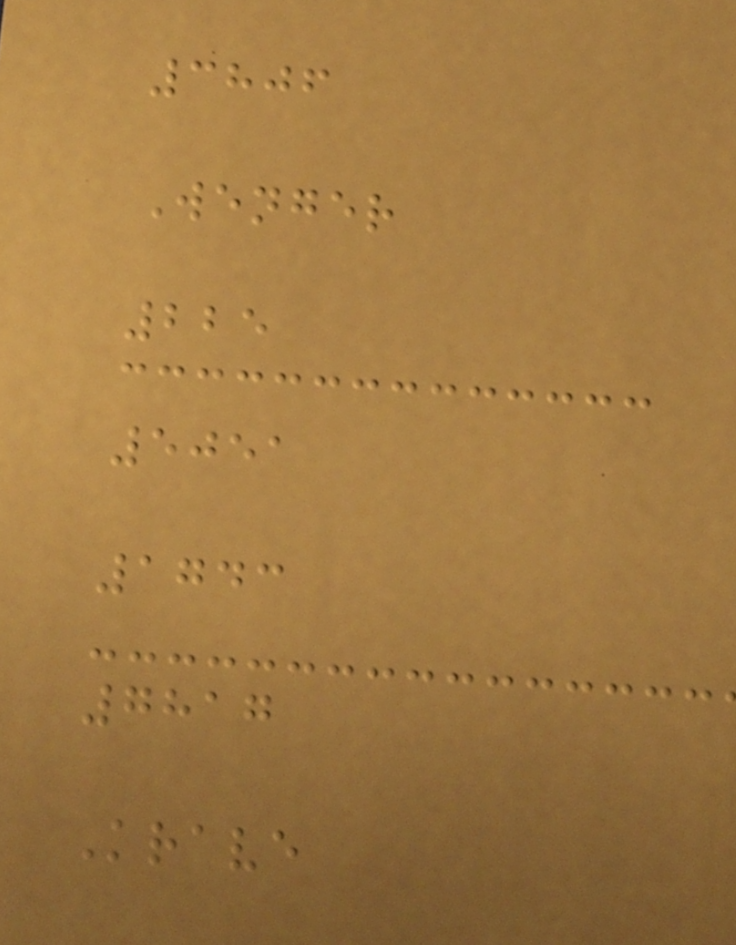3806
Wenger
225
5051
1743
7817
Krave
